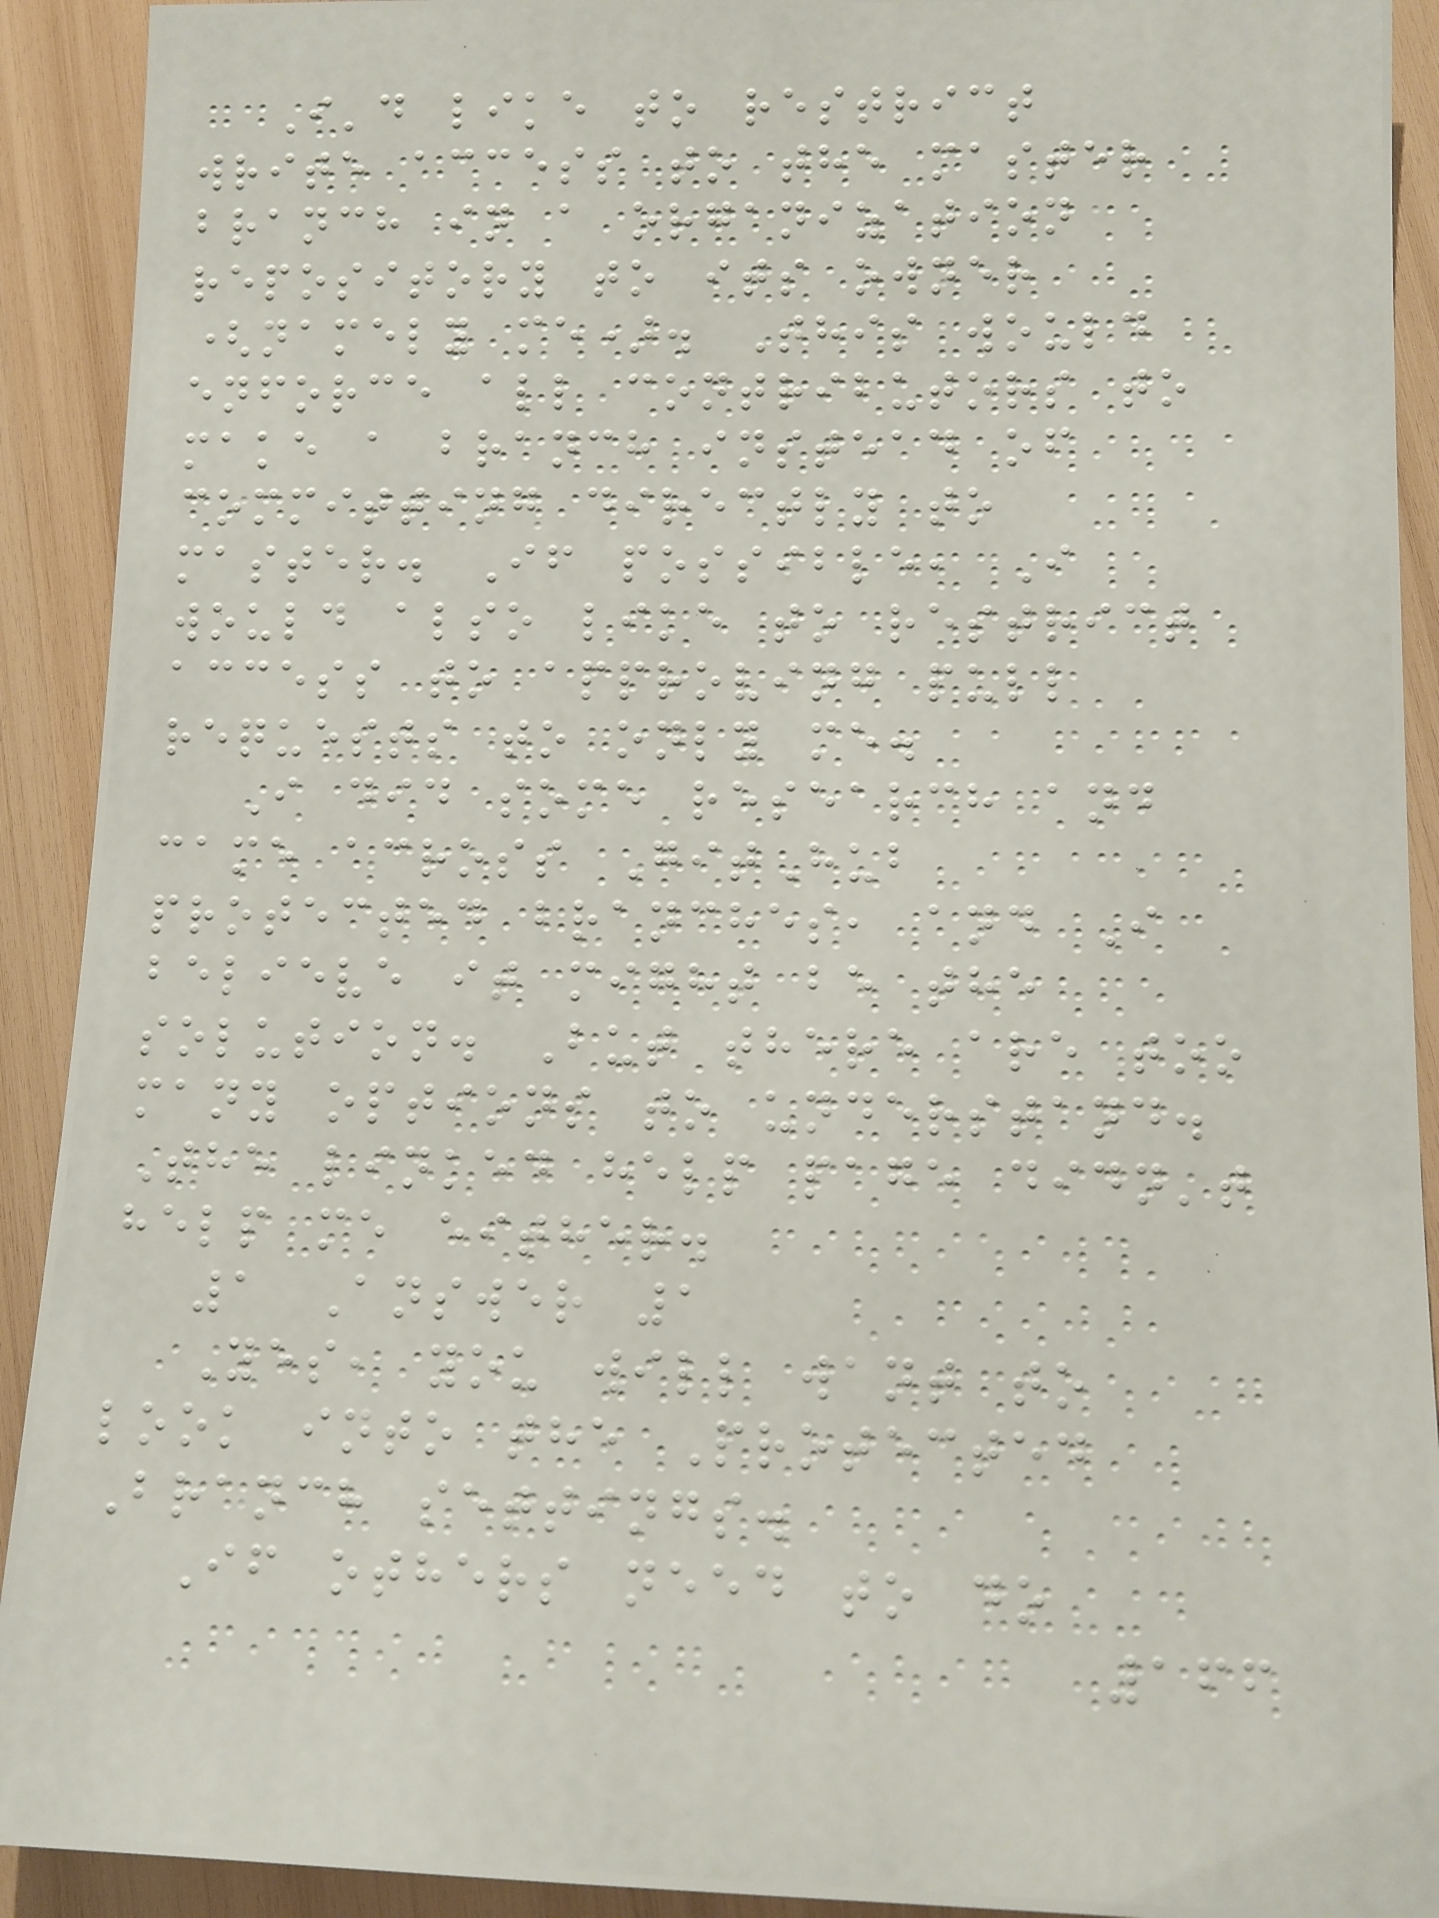I'd like to restrict
write access to the master
branch in a organization
repository to its owner
(namely me). This would
enforce all contributors to
make a branch instead of
committing directly to
master. If possible, I
would also like to restrict
access to approving pull
requests to only me.
I did some research and
came across GitHub
protected branches, and I
believe it might be the
solution. But there are too
many options to understand.
The linked help page didn't
help me either.
1 Answer 1
Yes, you will want to
look into the Protected
Branch settings.
If others need to do
166
